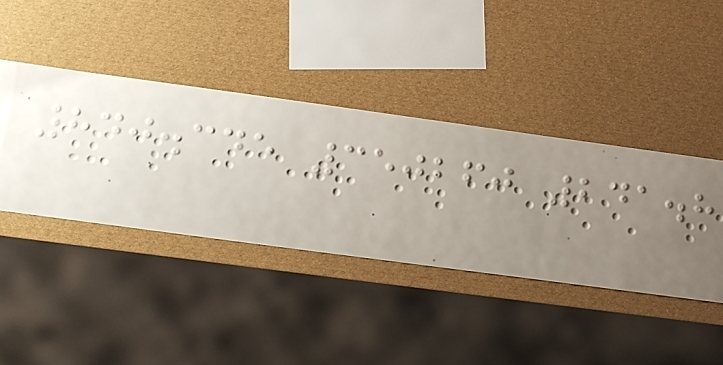840.345 350260 241.8
